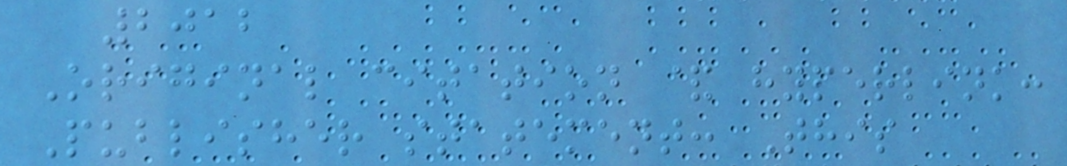2012
Original citation & hyperlink:
Publisher statement: This
